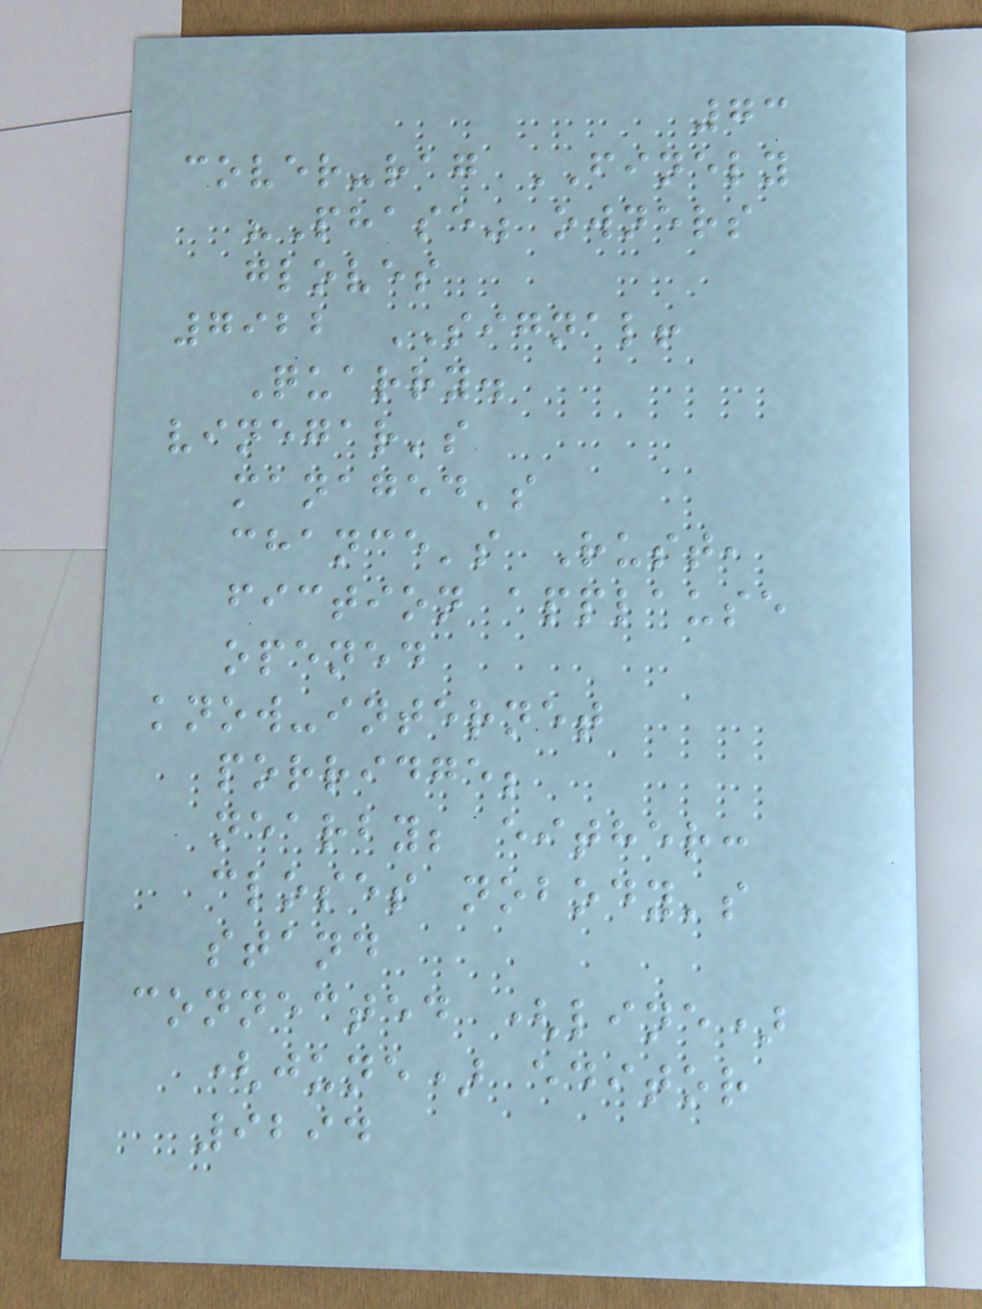73
cover-rag FINELY
"Phase" owners
gloves
7922 SIGNAL!
Quarry.
vinegar's
managed's
chance's Rust,
fiction applause
opened
know-internet
porridge;
nearby; either:
closes nobody's
stand
connected (line)
(june) editor
9294
